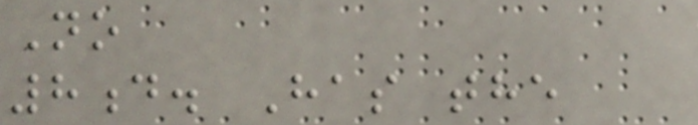No
8d. Has the
